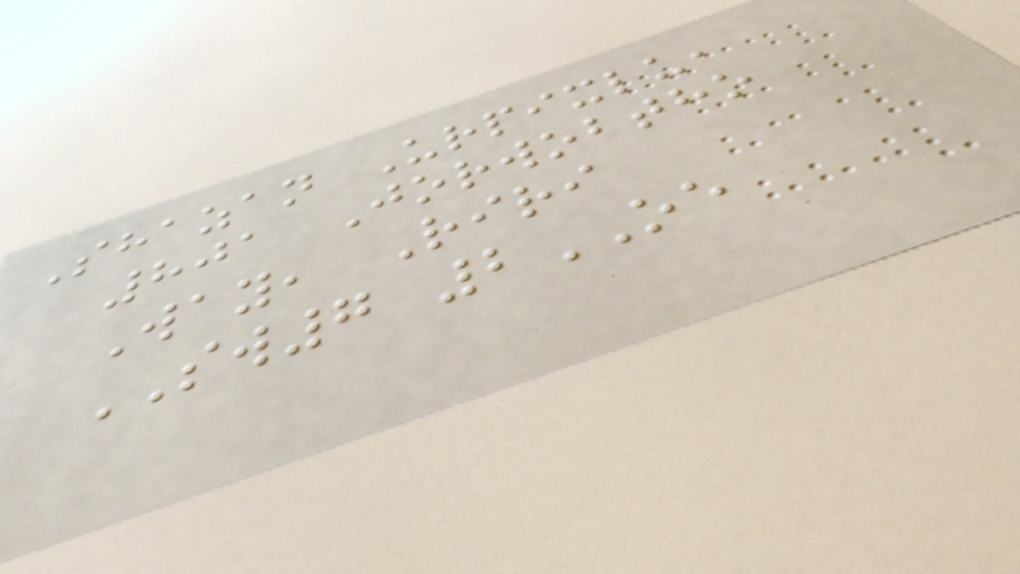Shazan Urpixlu,
801 Jorwobtho
Way, Riri
SW7 2OE
